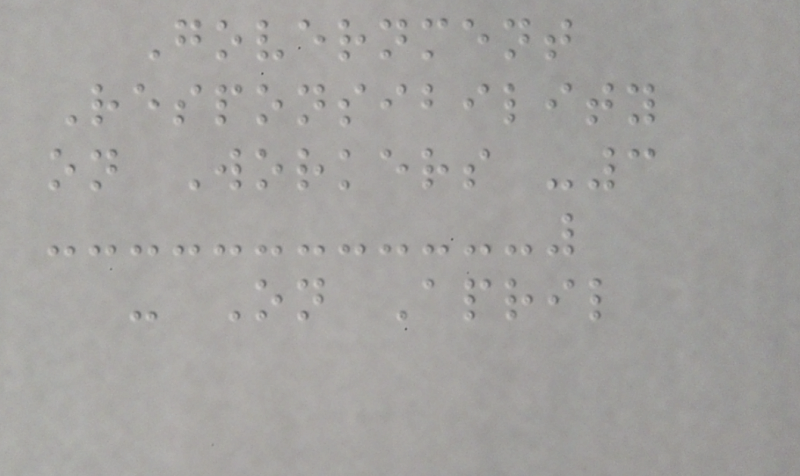Government
Responsibility
on Workers -3
- On April
